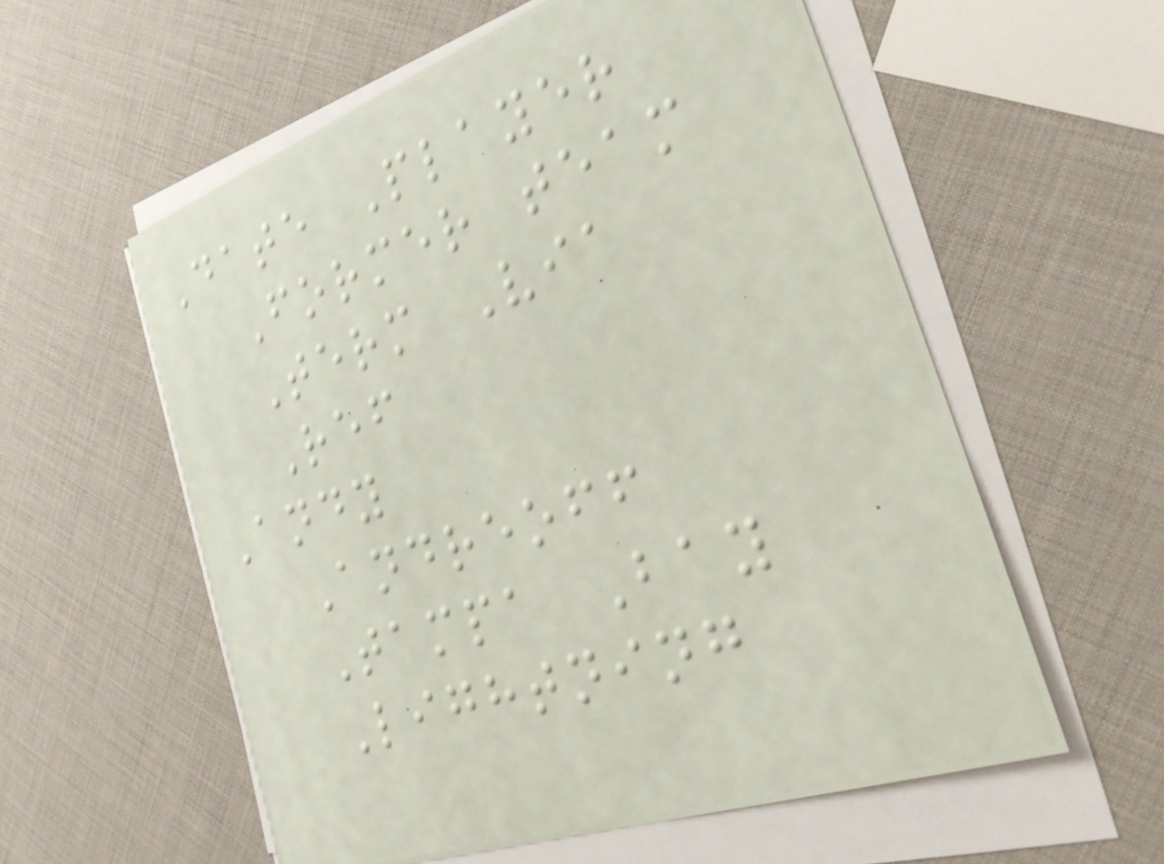Date Player
Former team
Term Via
Ref
Andy
Andreoff
Tampa Bay
Lightning
